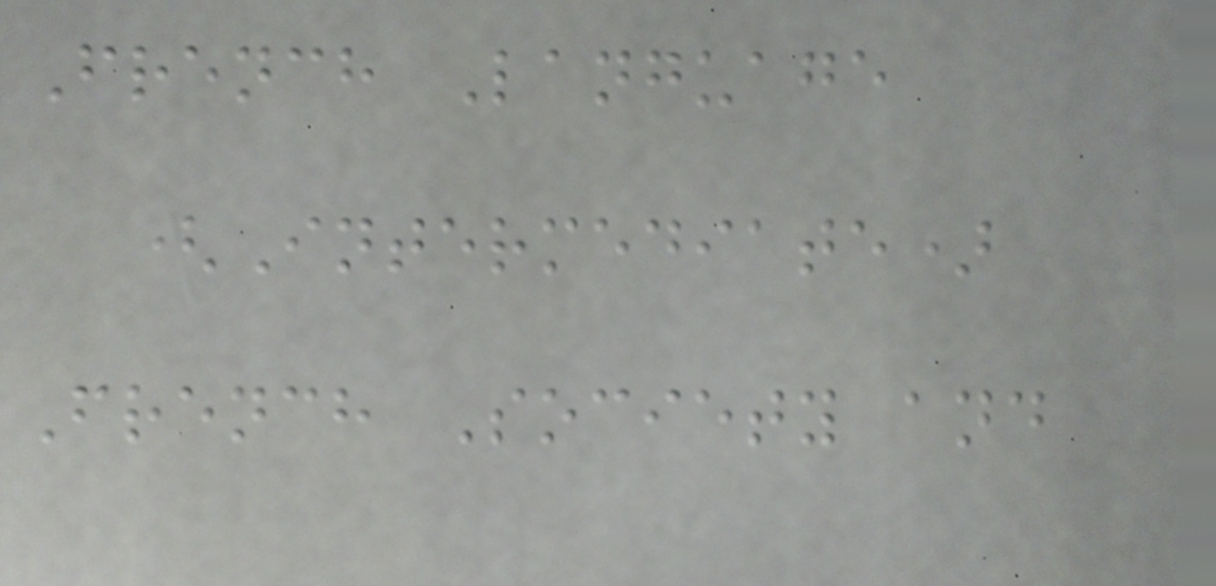French Language
(Intermediate)
French Society and
